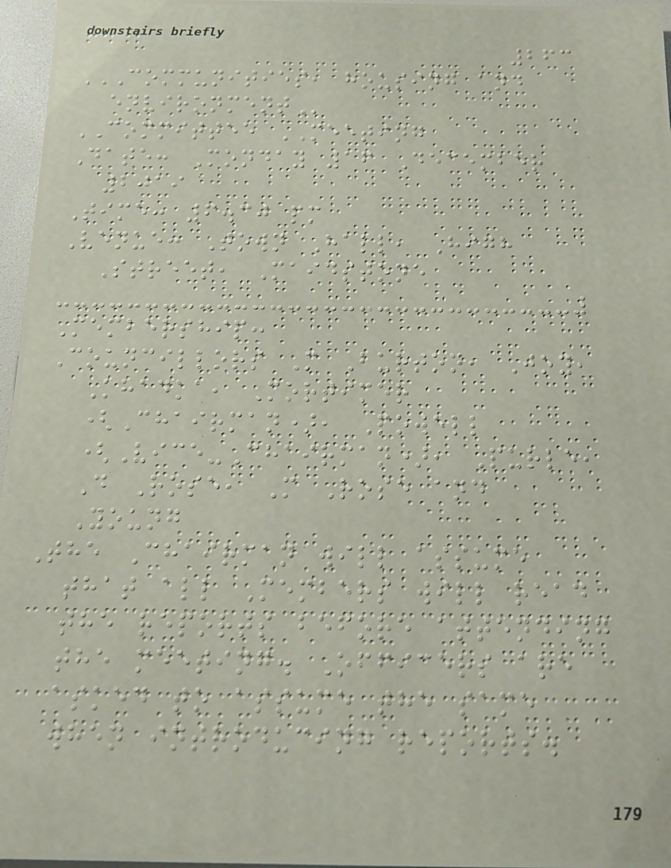263
COMMUNITIES, HOUSING AND
ENVIRONMENT
COMMITTEE MEETING
Date: Monday 16 December
2019
Time: 6.30 pm
Venue: Town Hall, High
Street, Maidstone
Membership:
Councillors M Burton, Joy,
Khadka, Mortimer
(Chairman), Powell
(Vice-Chairman), Purle,
D Rose, M Rose and
Young
The Chairman will assume
that all Members will read
the reports before attending
the meeting. Officers are
asked to assume the same
when introducing reports.
